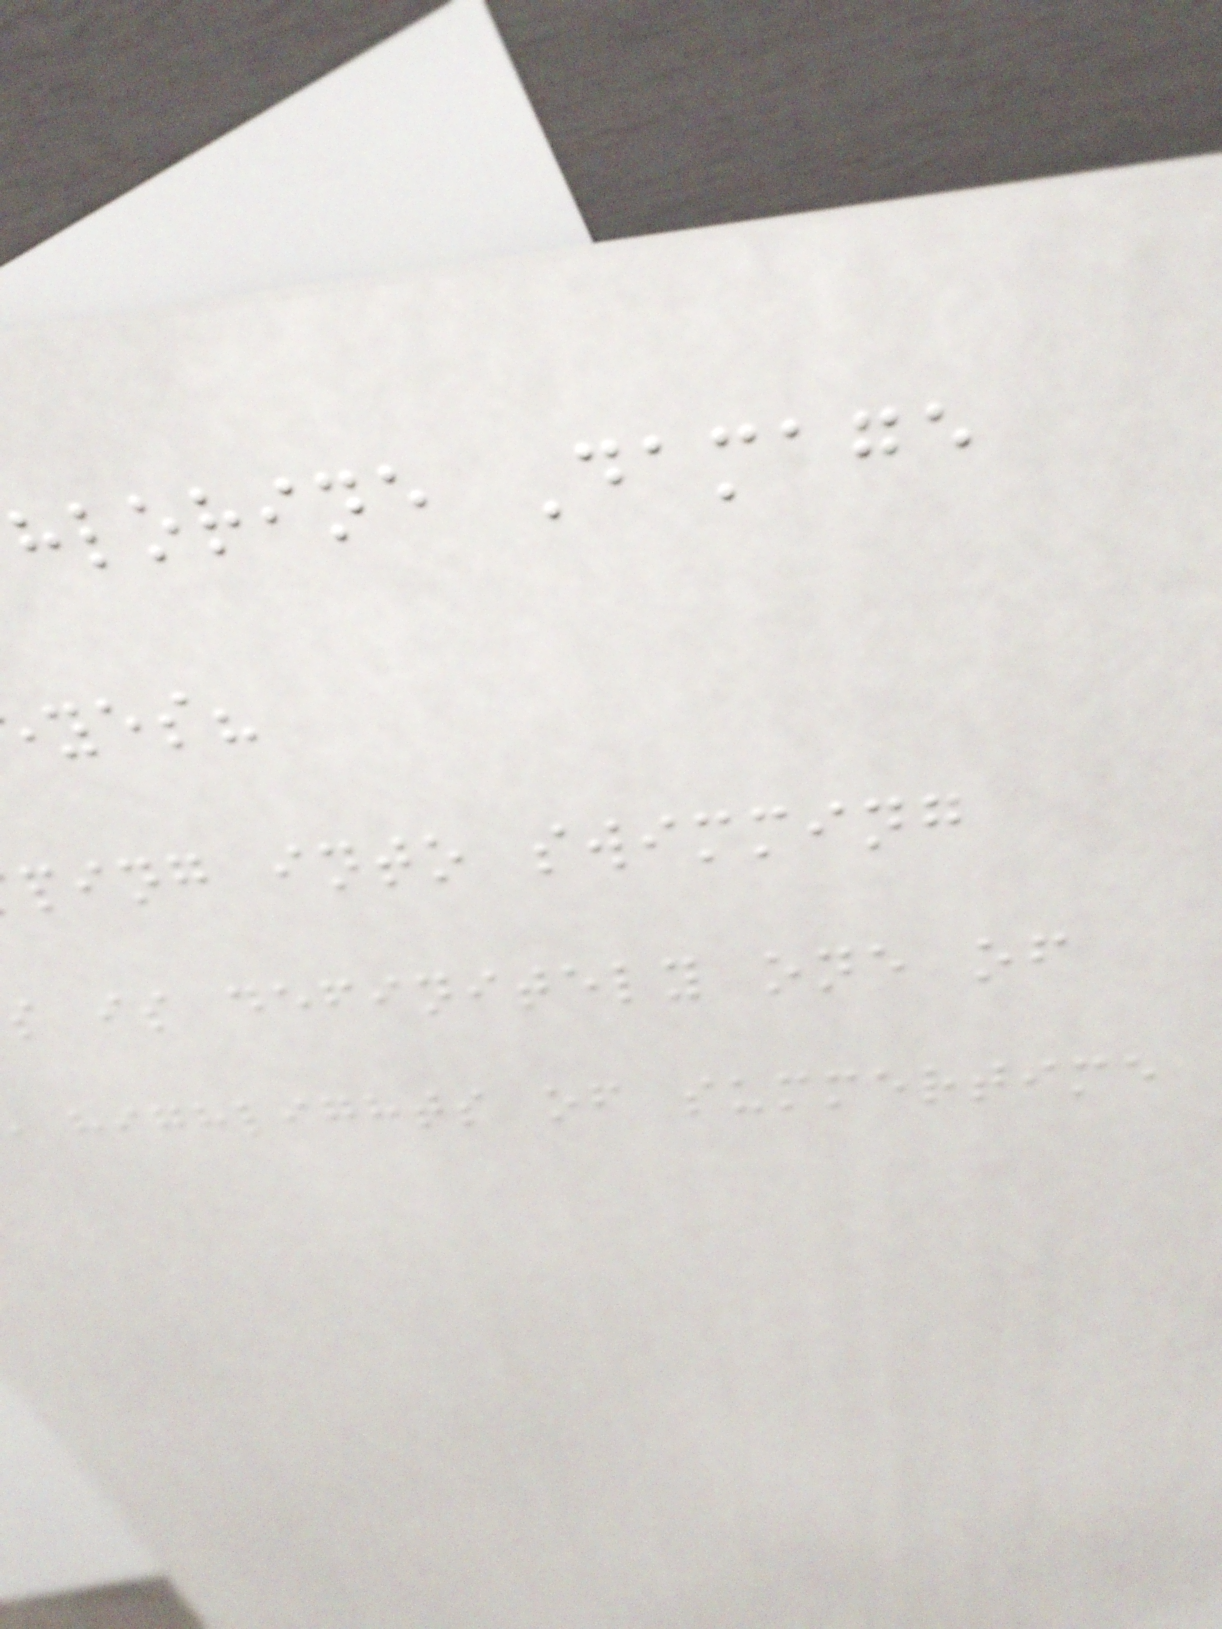hlorine Damage
yes?
ping into swimming
s is definitely one of
highlights of summertime
